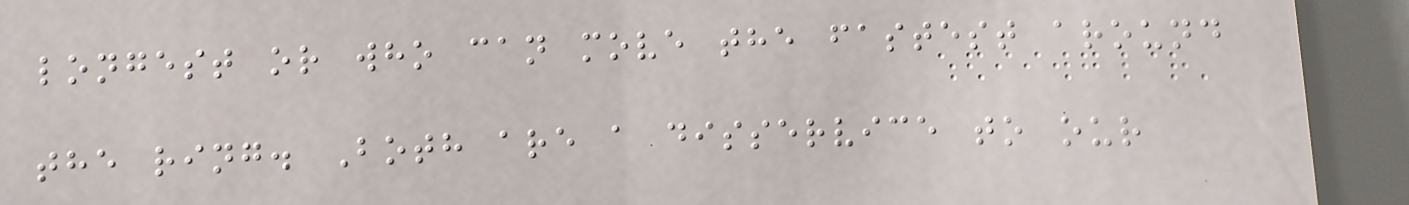longest or who can move the fastest around
the ring. Both are a disservice to our
